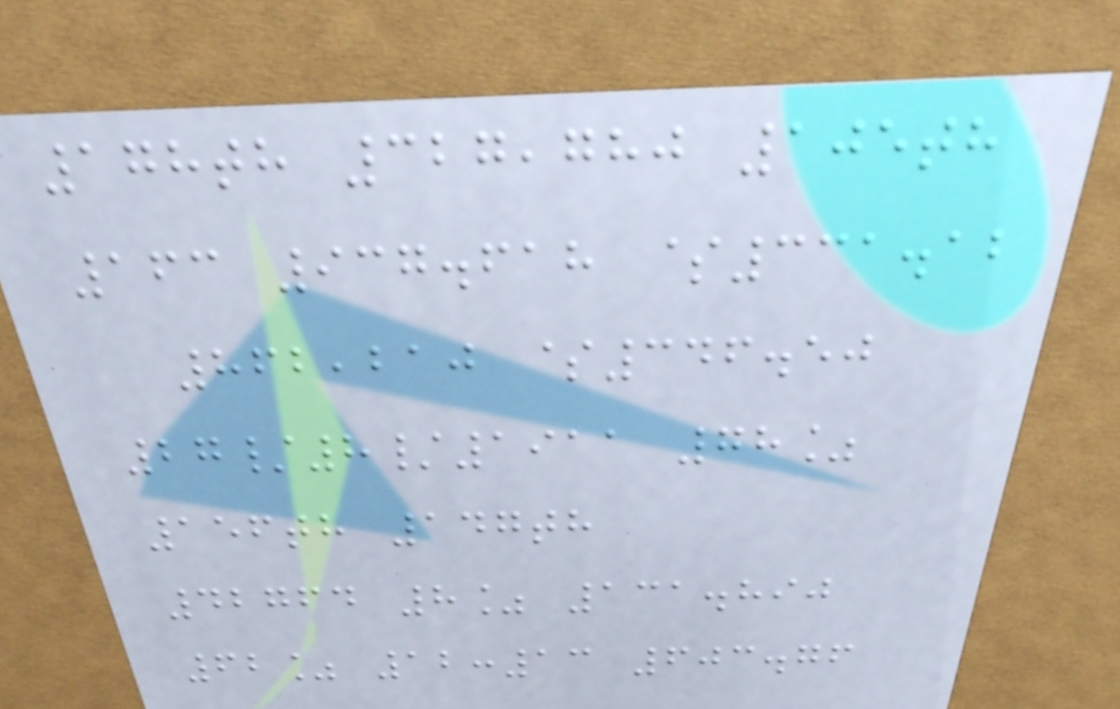178th 327,780 105th
163 937.618 $331.12
862,210 $346.50
27/8/1911 78%
156th 147th
42764 8% 131.890
62% 12:13 603.76
